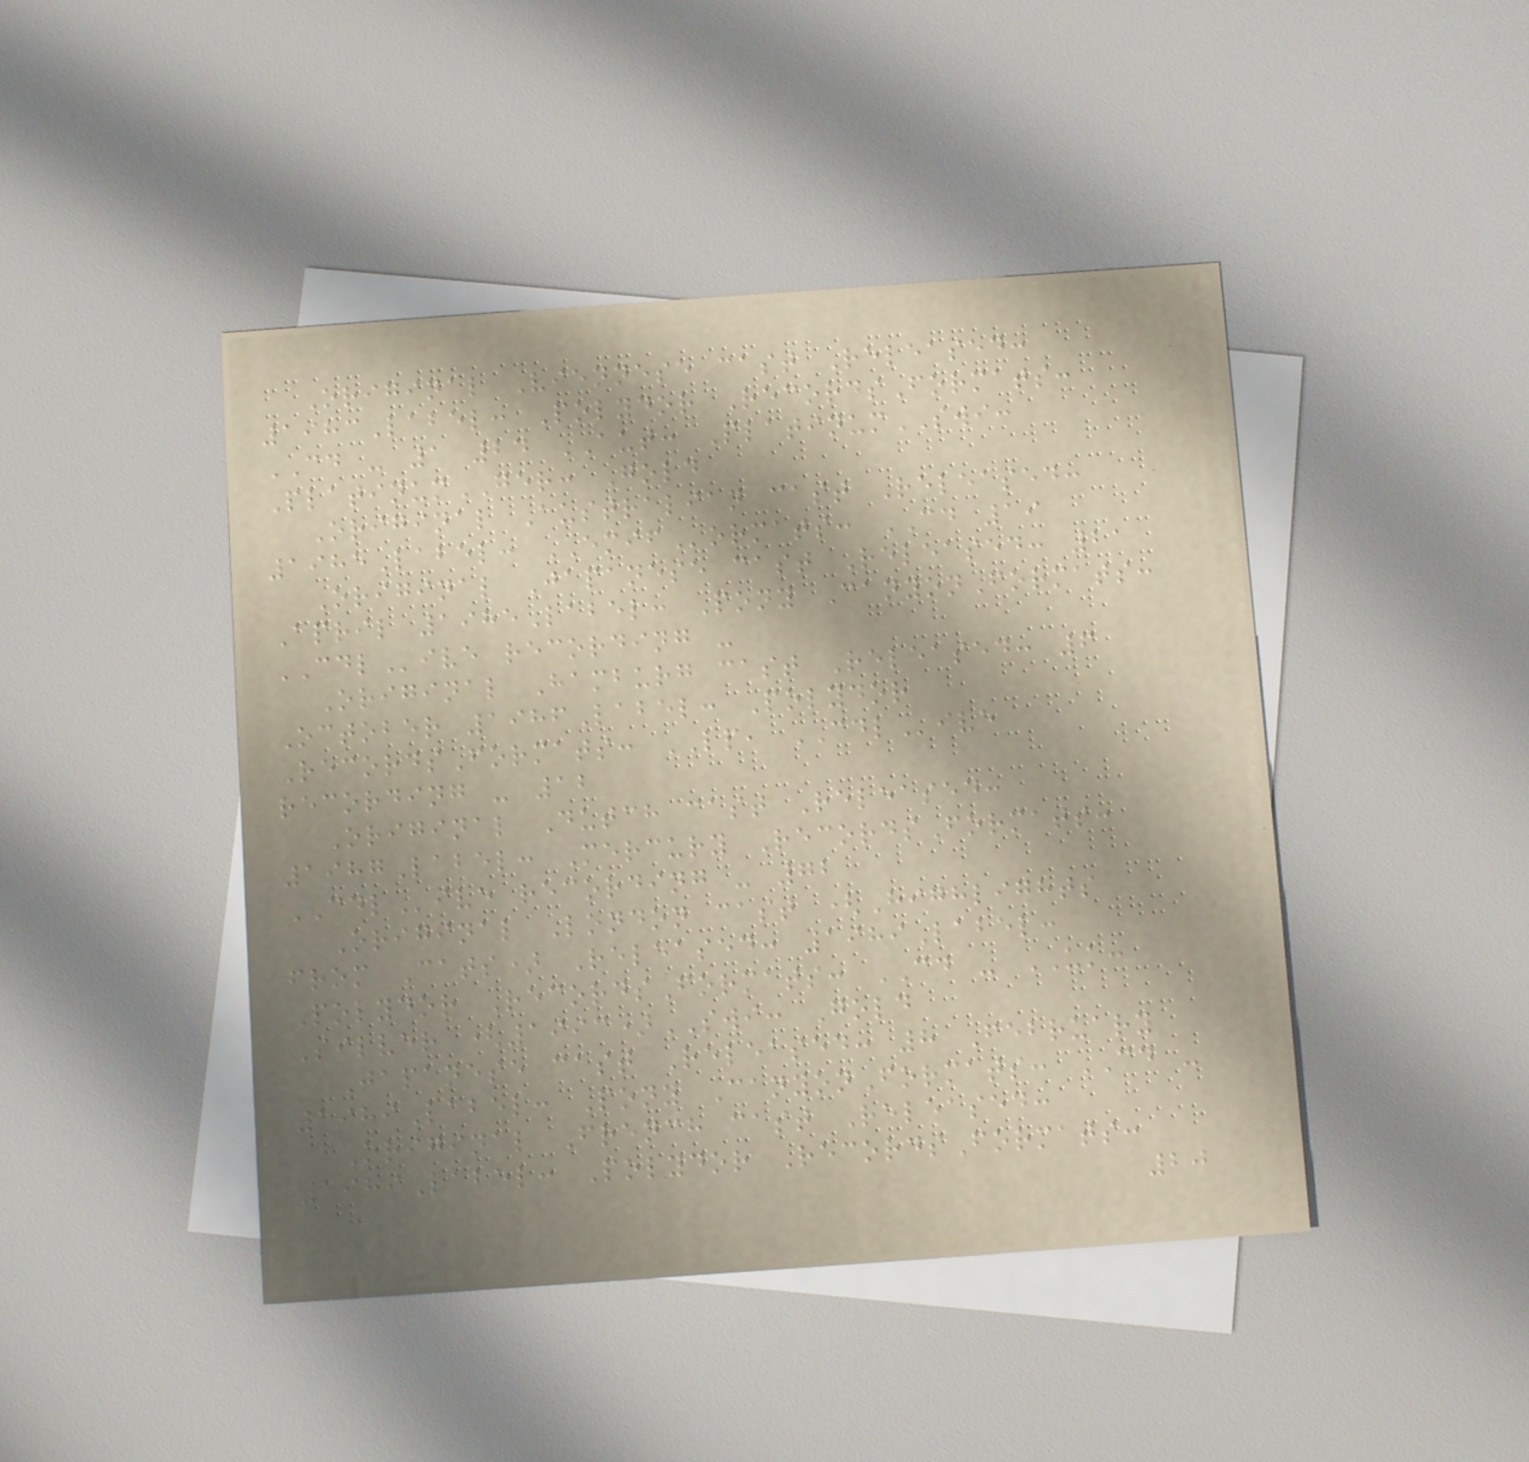Original Viennese cast Released:
1983Label: Polydor RecordsFormats:
CD - 1 24 AUT: PlatinumSWI:
PlatinumGER: Gold
Original Australian cast Released:
1985Label: EMIFormats: CD 19
Original Japanese cast Released: 21
April 1985Label: Pony CanyonFormats:
CDLive recording -
Original Hamburg cast Released: 6
October 1986Label: Polydor
RecordsFormats: LP, CDLive
recording - 12
Original Dutch cast Released:
1987Label: Mercury RecordsFormats:
CDLive recording - 72
Original London cast (Highlights
from Cats) Released: 1989Label:
Polydor RecordsFormats: CD - UK:
Silver (1993)SWI: Gold
Japanese cast Released: 8 February
1989Label: Pony CanyonFormats: CD -
Original French cast Released:
1989Label: Polydor RecordsFormats:
20
